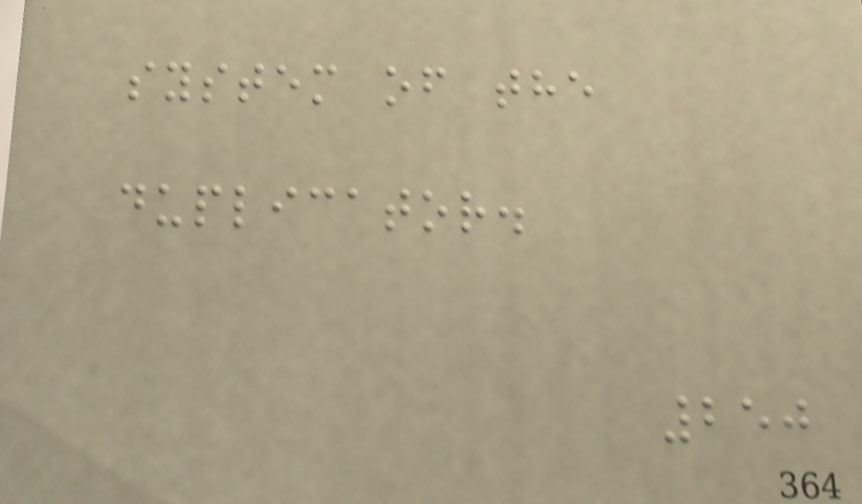system of the
duplicator.
250
